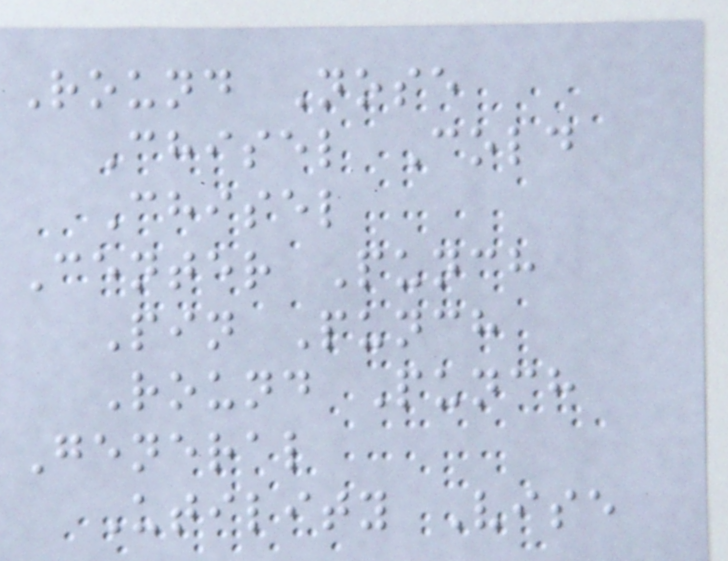Round Nose
Chisel Cold
Chisel
Center Punch
Pin Punch
Round Punch
General
Utility Vise
